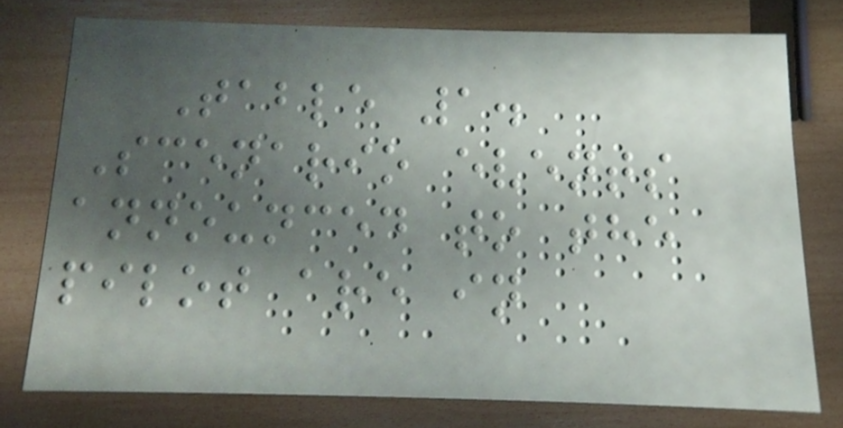Table 1.
Scenario events
announced to the
pilot are in
